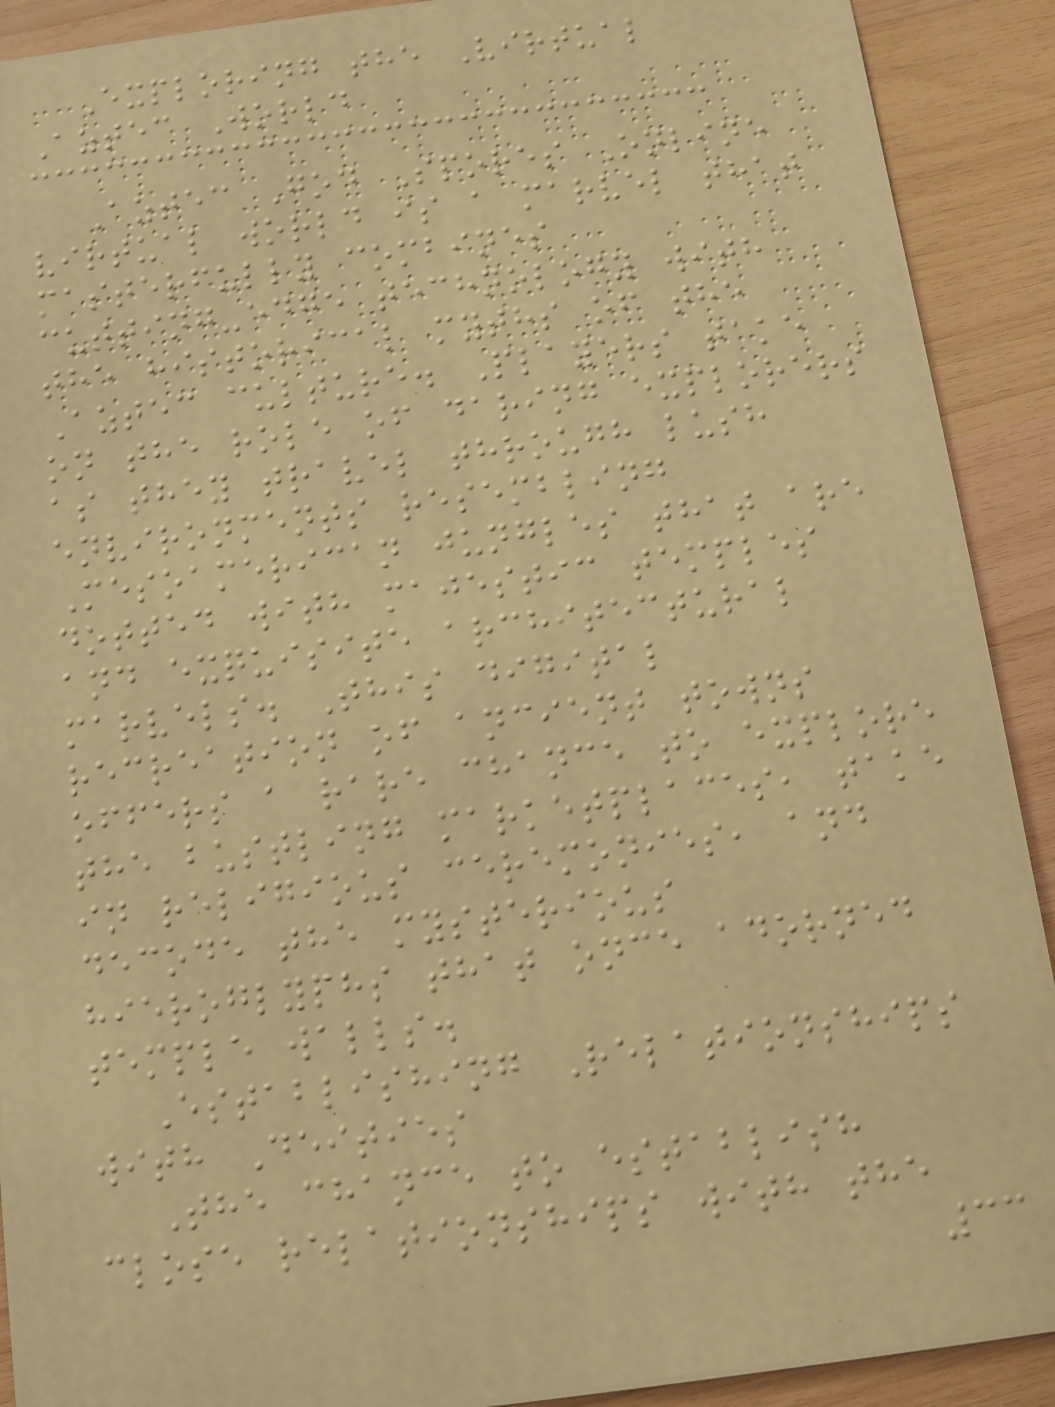Exploring the Virtual
Aztec World
Aztec God Spores Online
virtual world is a marvel that
masterfully combines
cutting-edge technology with
the historical myths of the
Aztec culture. Players take
on the role of daring explorers
as they travel through lush
environments resembling
Mesoamerican jungles that are
dotted with majestic temples
and exquisite architectural
marvels. This digital
recreation of ancient towns
offers a rare chance to explore
the bustling marketplaces, take
in religious ceremonies, and
decode the mysterious
hieroglyphs that once adorned
temple walls.
Establishing Relationships
with Deities
The chance to establish
close relationships with the
33
